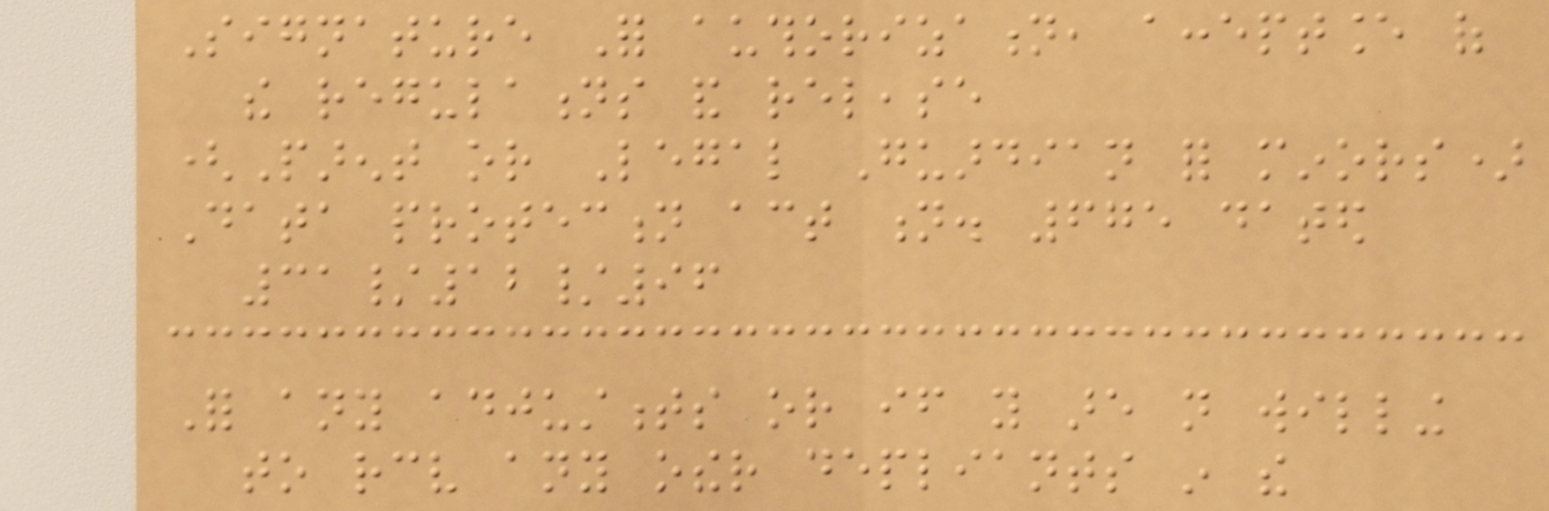Signature For authorization, acceptance of
the regulations and release
(Parent or Legal Guardian for minors)
Data protection act n. 675 dated
31/12/96
For any adjustments or if you are not willing
to receive any other depliants in the
